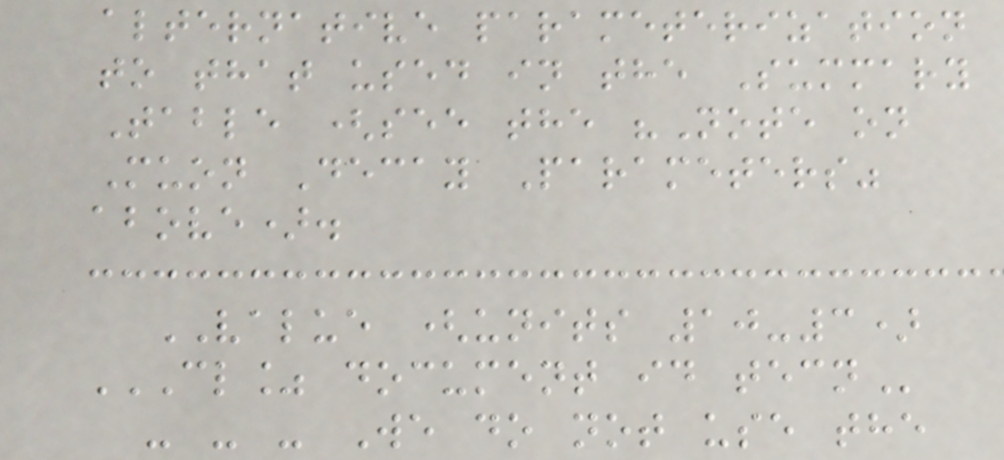alternative parameterization
to that used in the Summary
Table (see the "Note on
Muon Decay Parameters"
above).
VALUE (units 10-3)
CL% DOCUMENT ID TECN
- - - We do not use the
